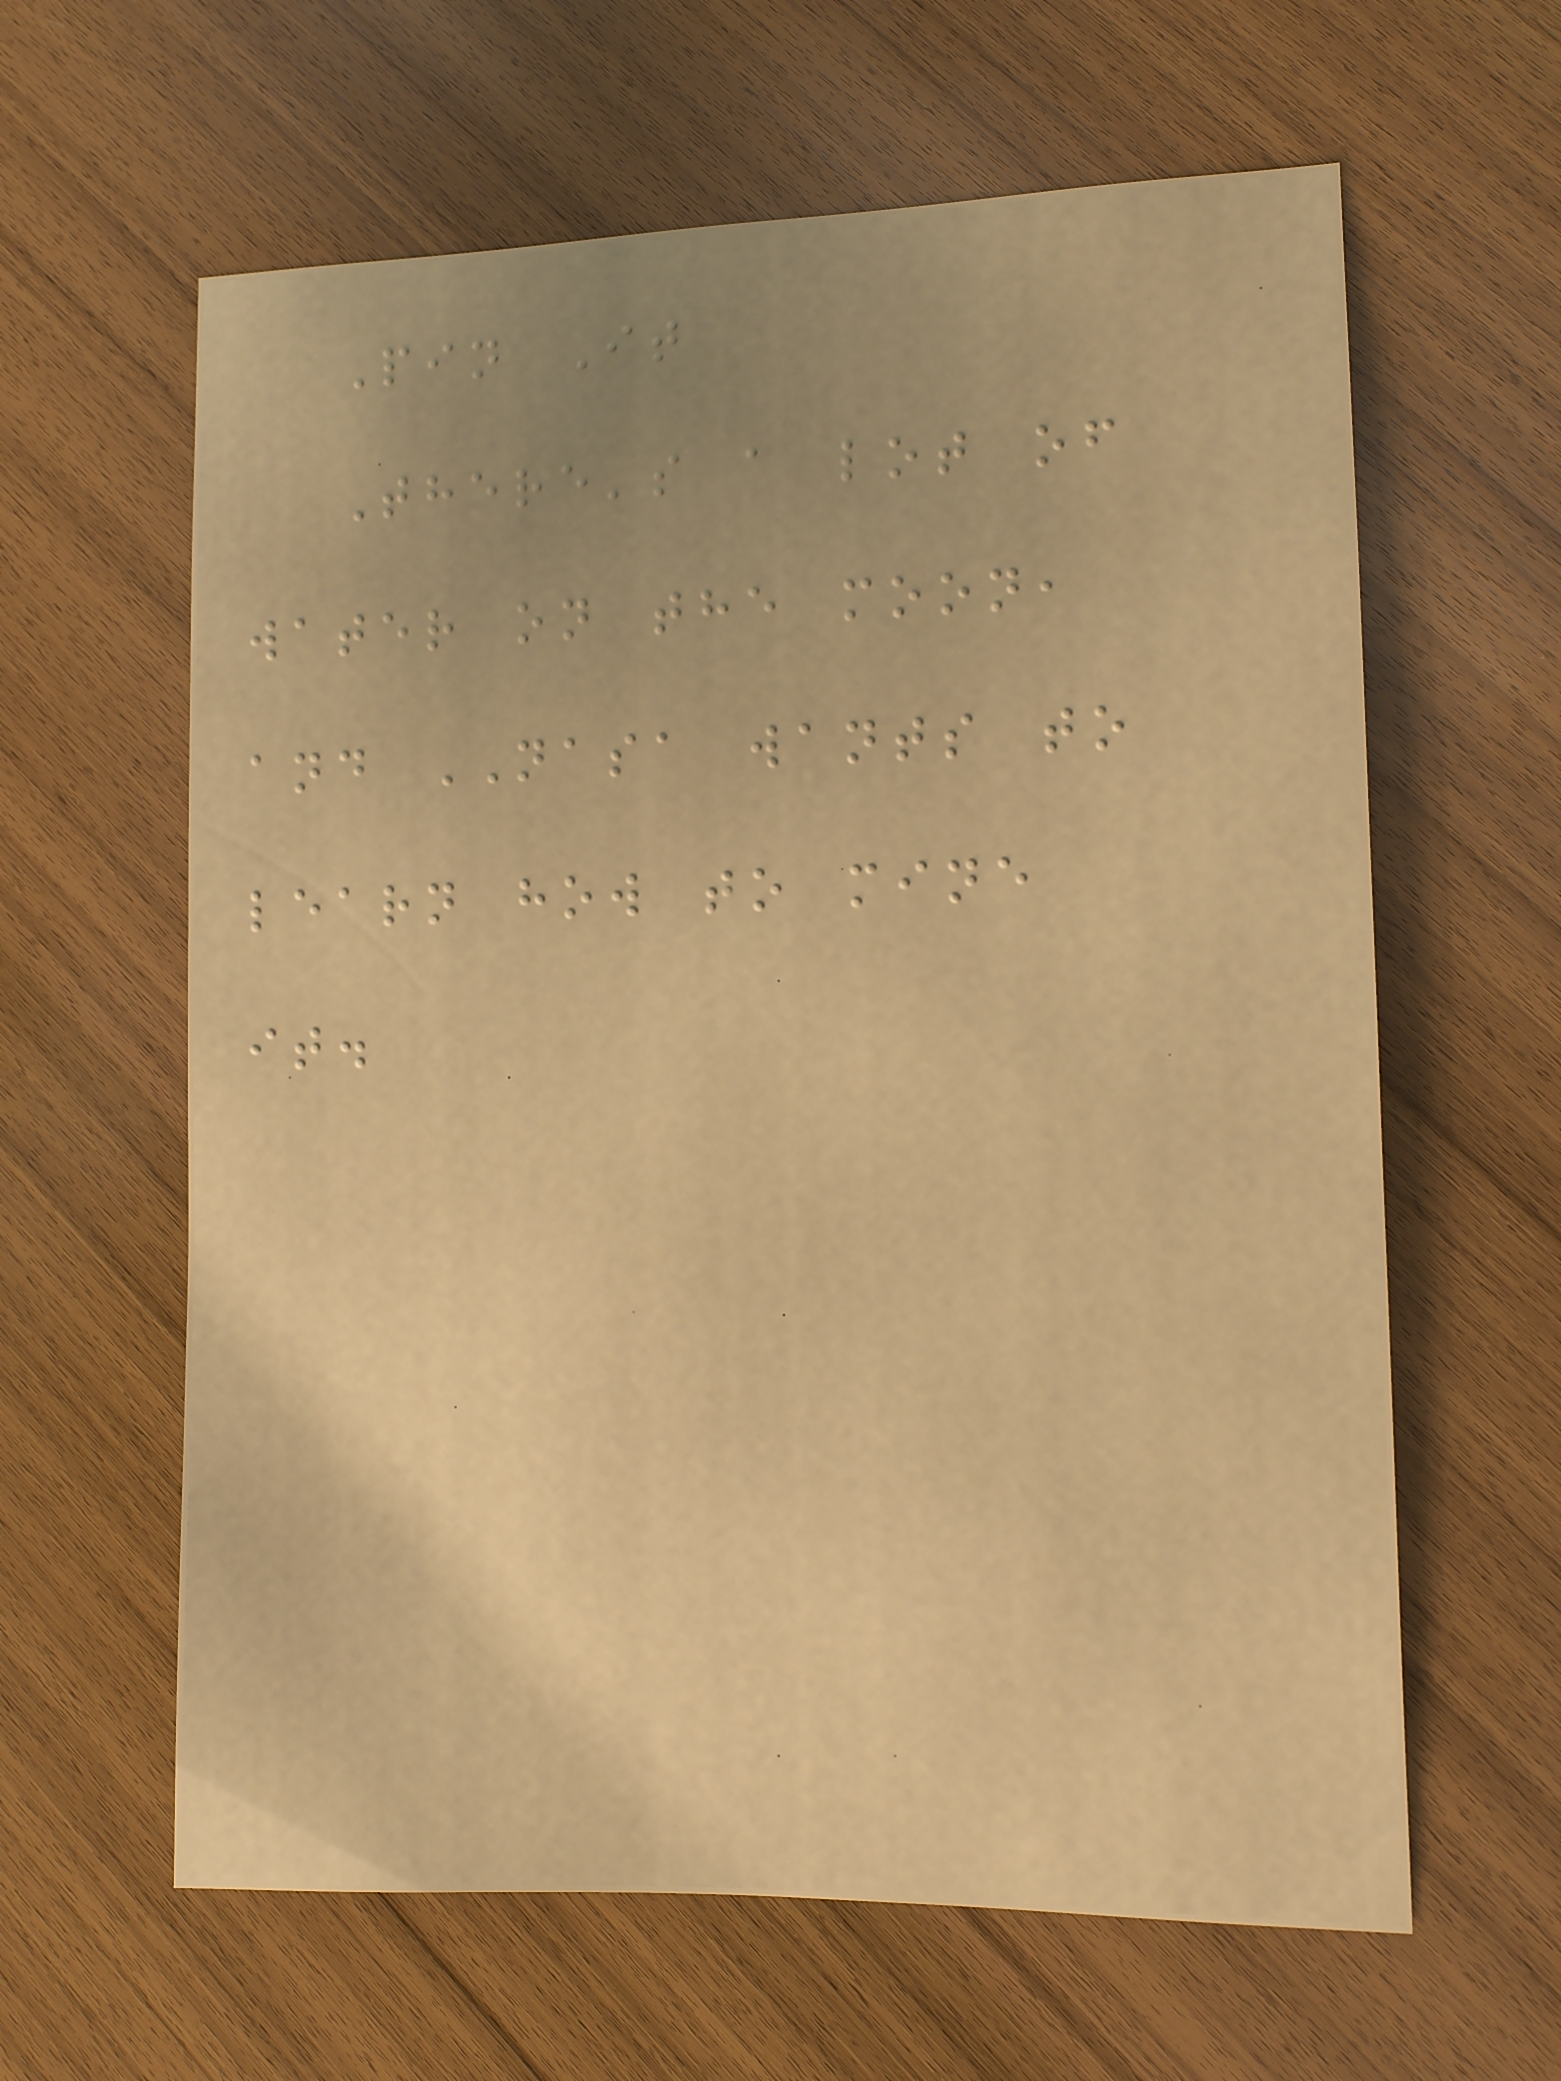Pin It
There's a lot of
water on the moon,
and NASA wants to
learn how to mine
it.
